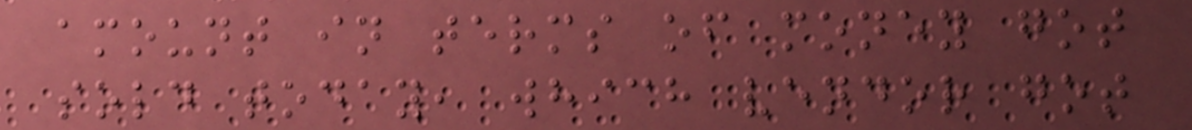amount in terms of money got
sold today, which vendor got
